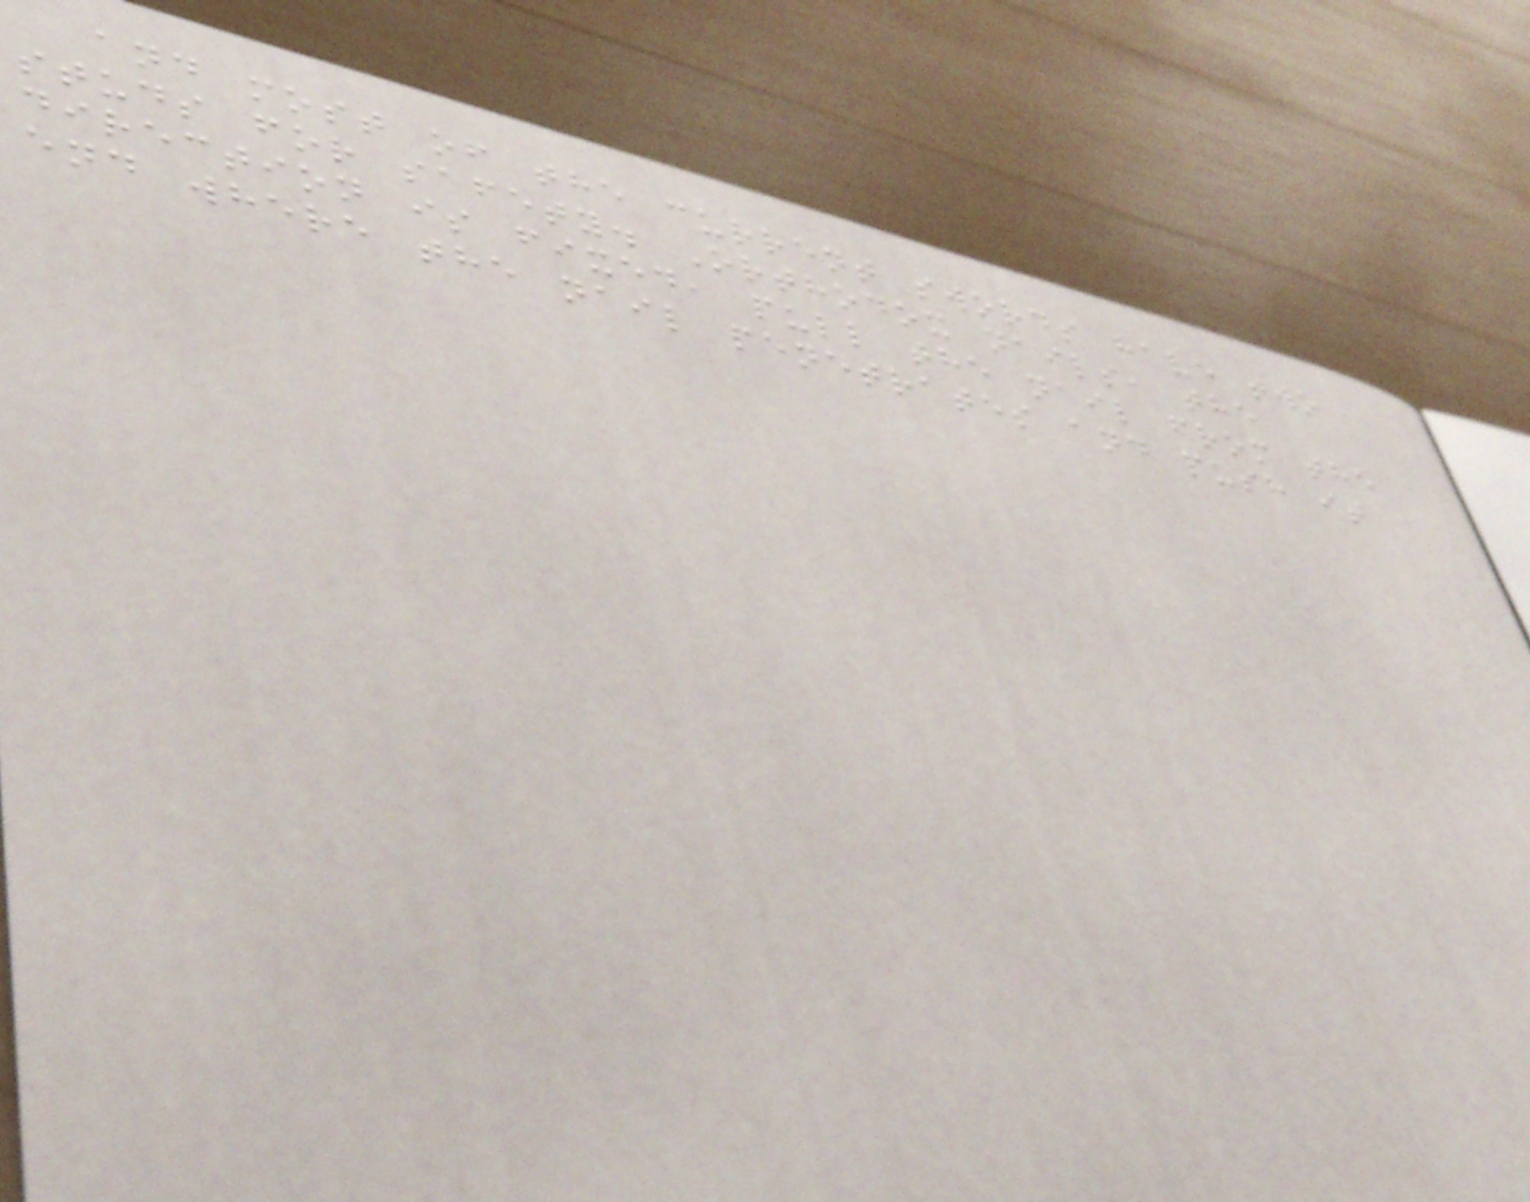and most of the current swords have two
studs for safety. Orthodox nails, the
direction is fixed, pull the nail from the
end where the nail penetrates and push it
